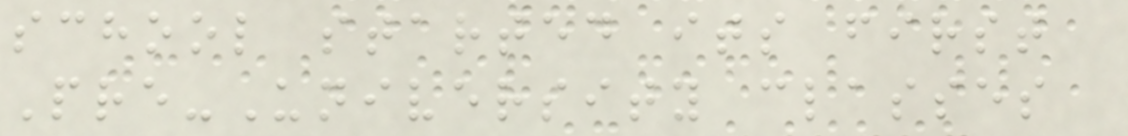school started its first
Pre-University classes
